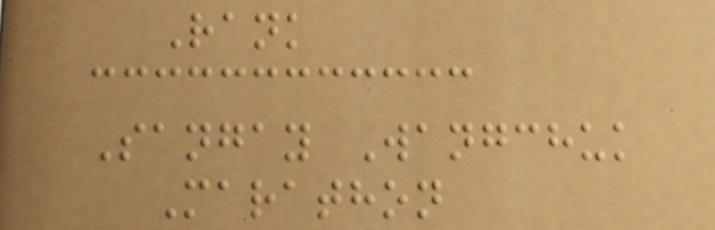Rank
Sangay Wangchuk
Marathon
